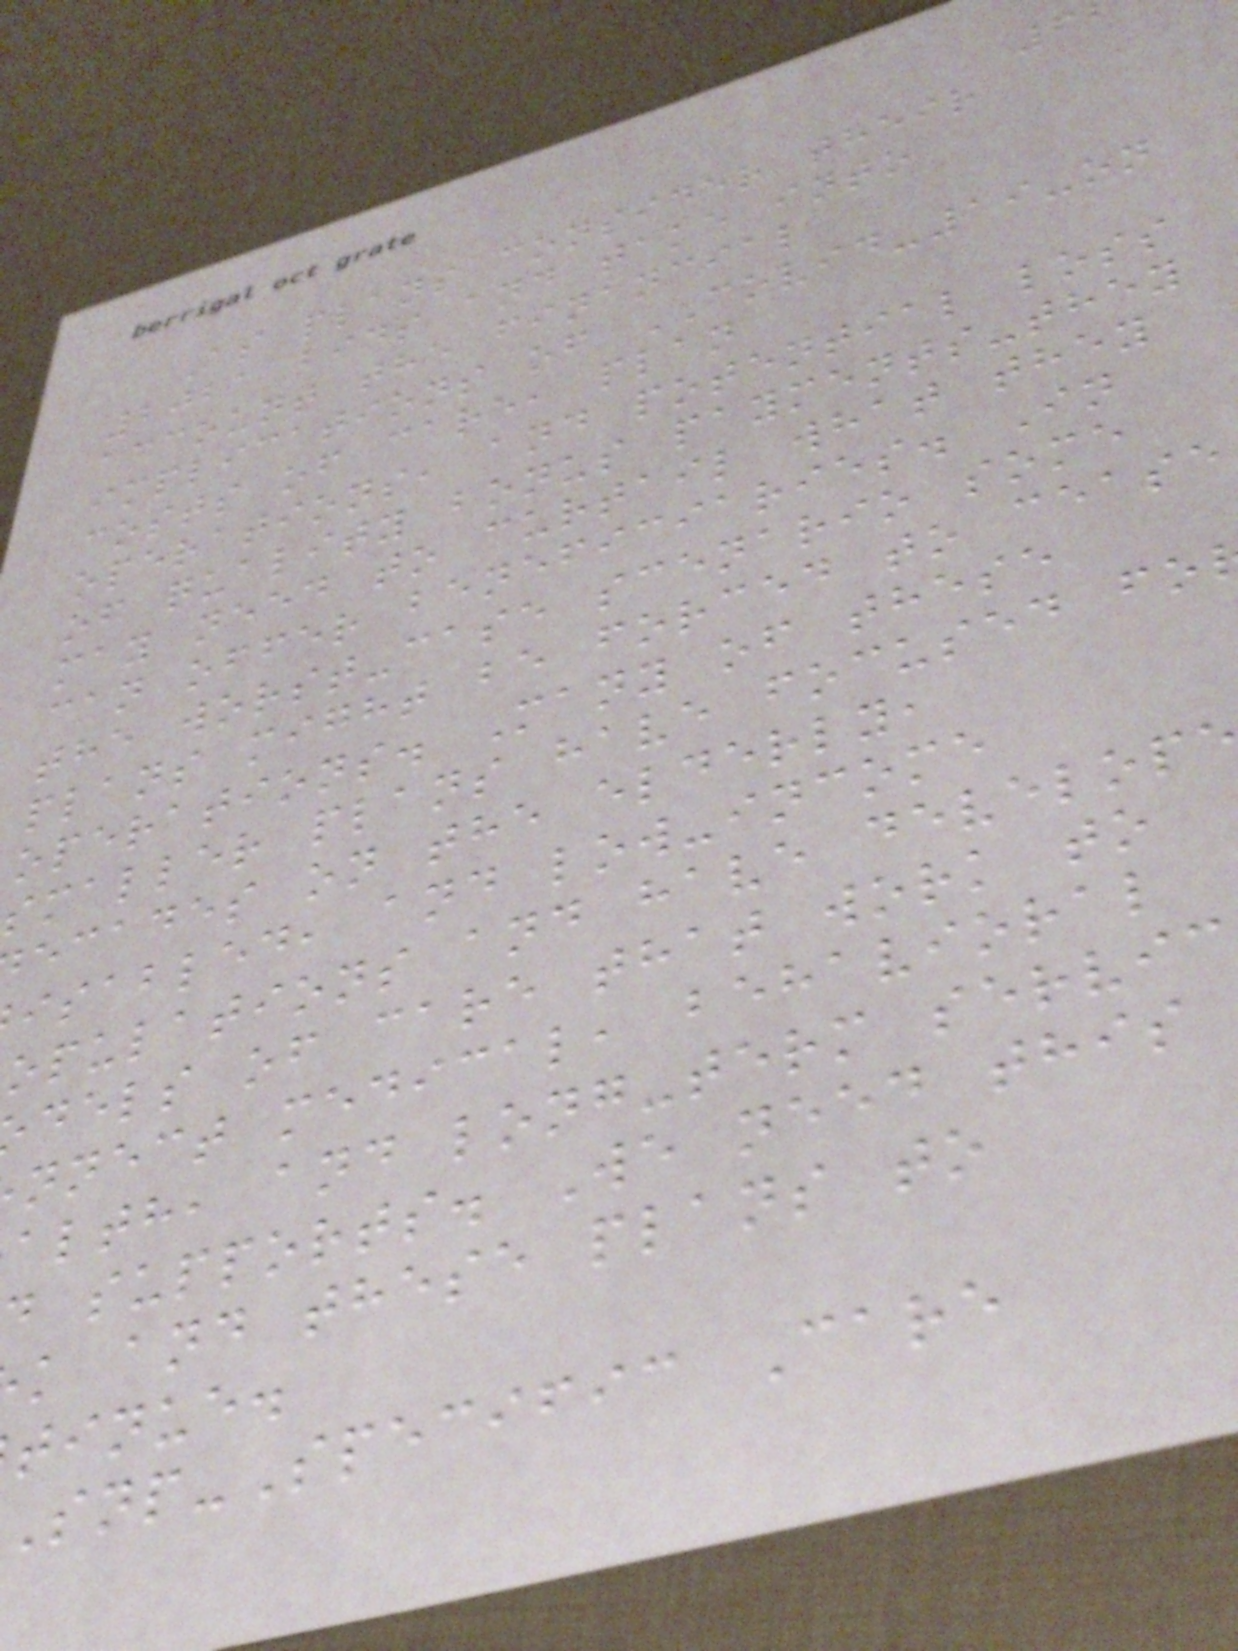As plans consider their
2021 bids and take into
account the financial
implications of COVID-19-on
costs of care, plan
operations, and potential loss
of quality bonus payments-they
may need to curtail what they
can offer beneficiaries. In
the worst-case scenario some
plans might be forced to cease
operations. Many of these
smaller plans have focused fo
ecades on the elderly,
isabled, and low-income
opulations and have develop
dels of care that work to
nnect medical, behavioral
alth, and long-term servic
supports. We need this
k and these plans to
tinue.
-Specific Care
